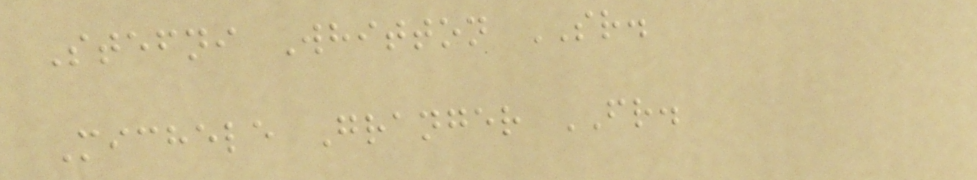Stefni Whitton SR.
Michele Granger FR.
